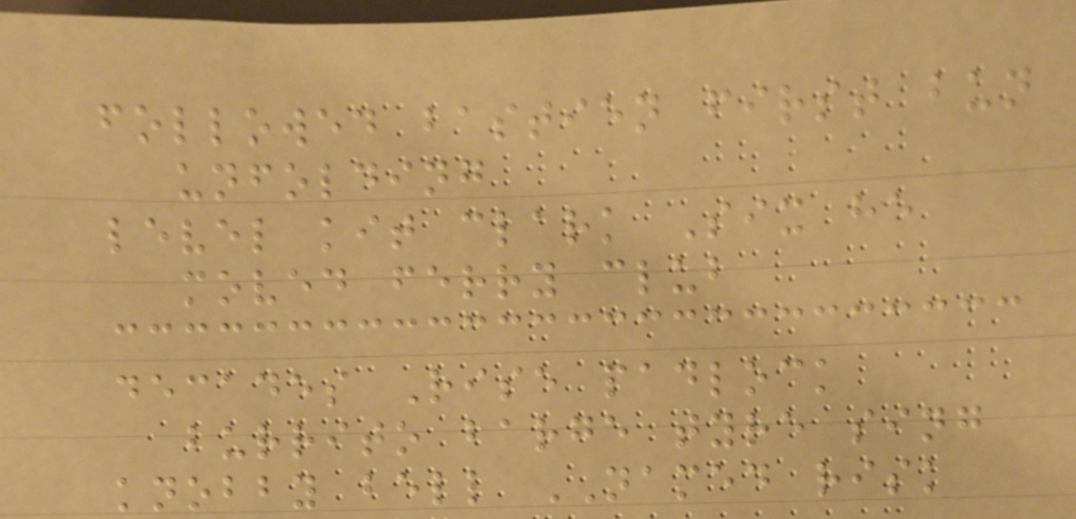followed bastien first bun
unfolding
level kit clark Six he
moved ferry club
decades Rise padlock
burrito barge tyre sing
knobby bell NAMED risk
